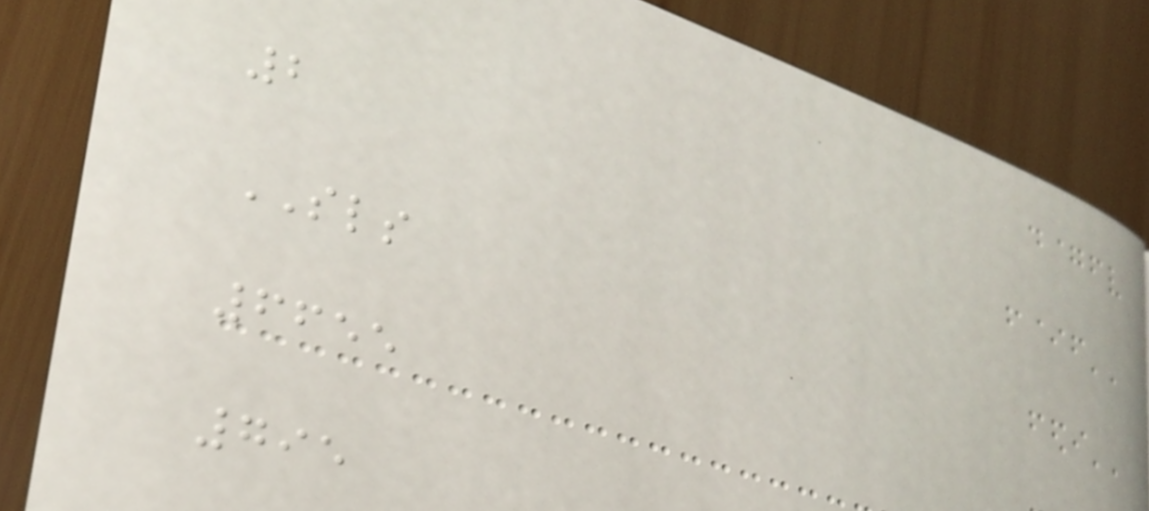2
SLS
6655
795
